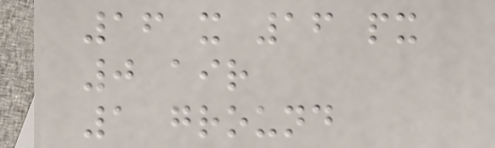16 x 16 px
0 air
1 ground
